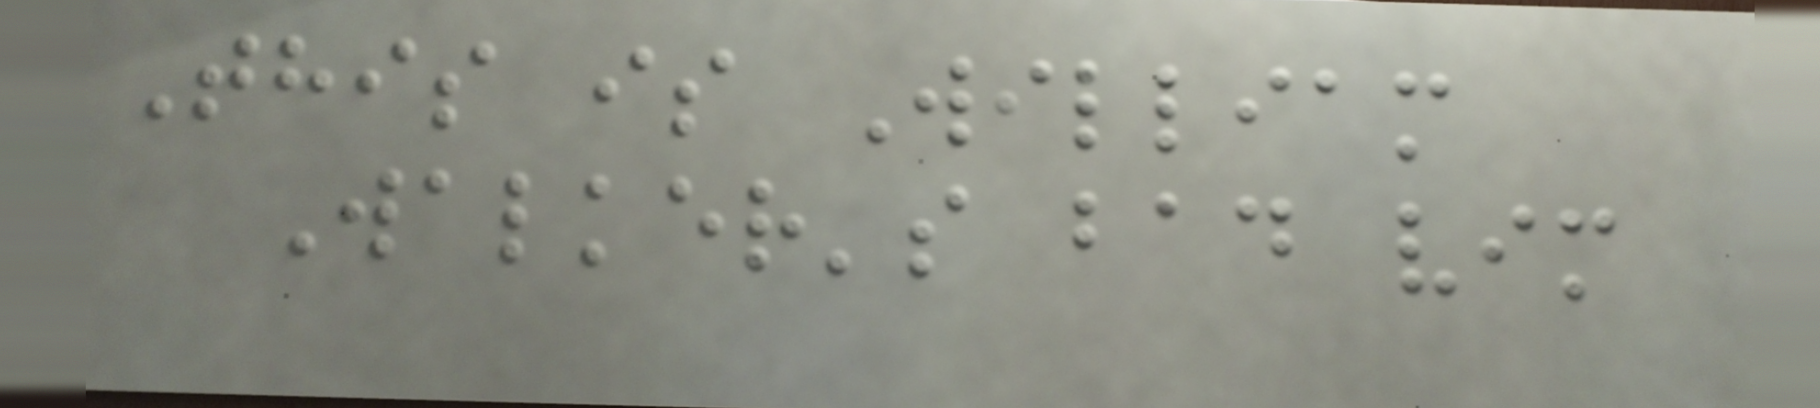This is William
Walker's bad vim
